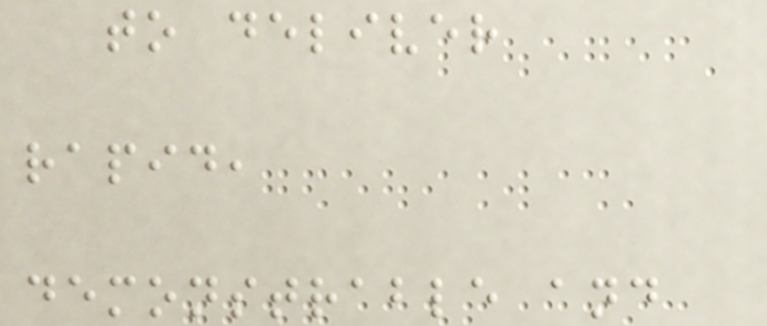to deliver
rapid,
demonstrable and
